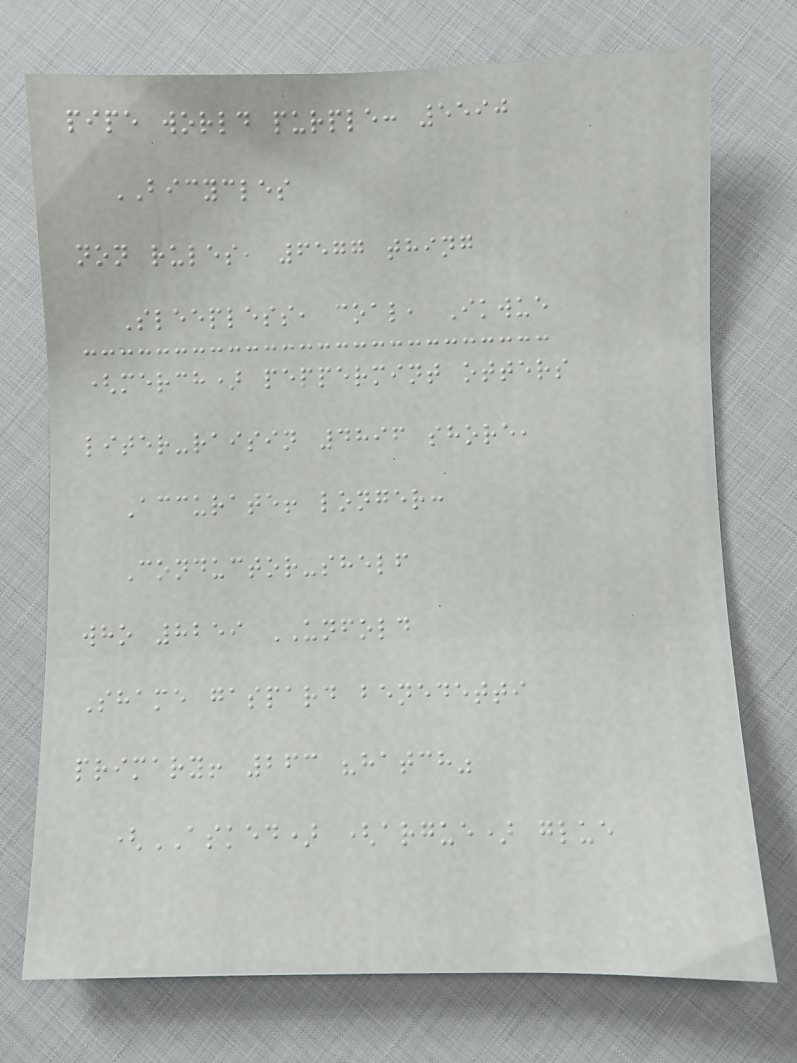pipe world purple: 5590
BICYCLES
non rules, 6577 thing
Sleepless, coal, Ikwue
(merch) peppermint otters
liter-raisin 4896 shore,
Accurate! longer:
Conductor-shelf
who 8259 UNFOLD
Shame gaspard benedetti
primary! 263 "hatch"
(ASKED) (argue) glue
